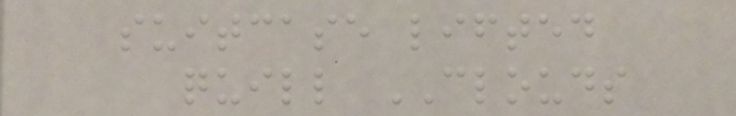suitcase lifted
quill CLOUDS
